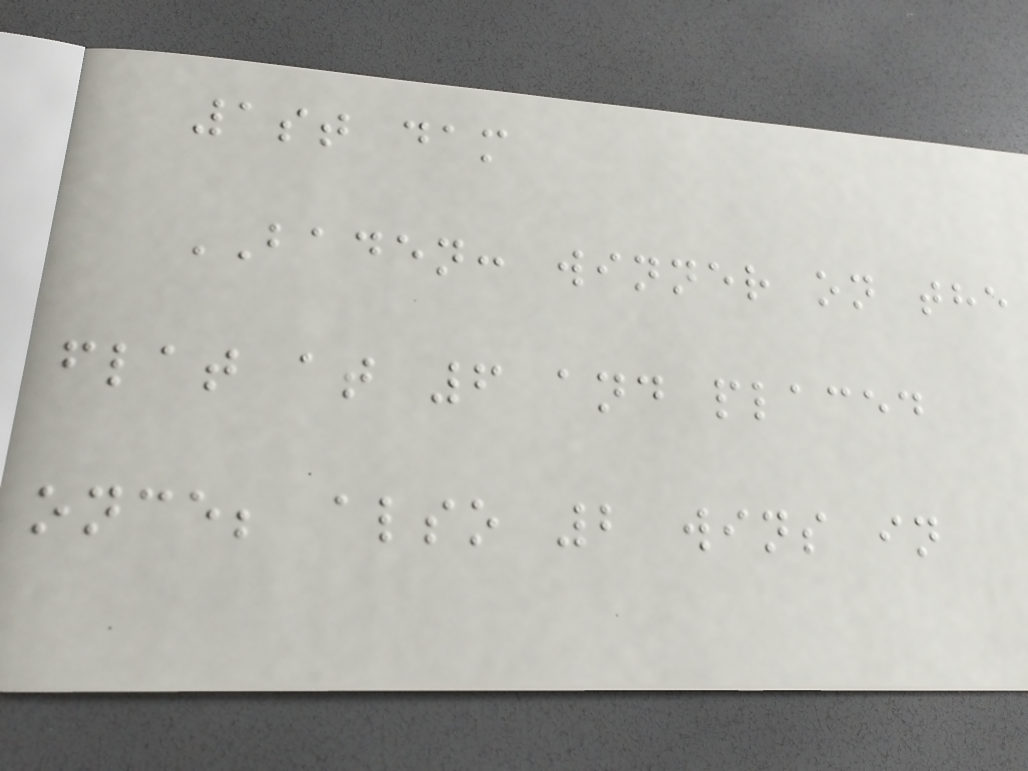1st dam
BADEN: winner on the
flat at 6 and placed
once; also 2 wins in
